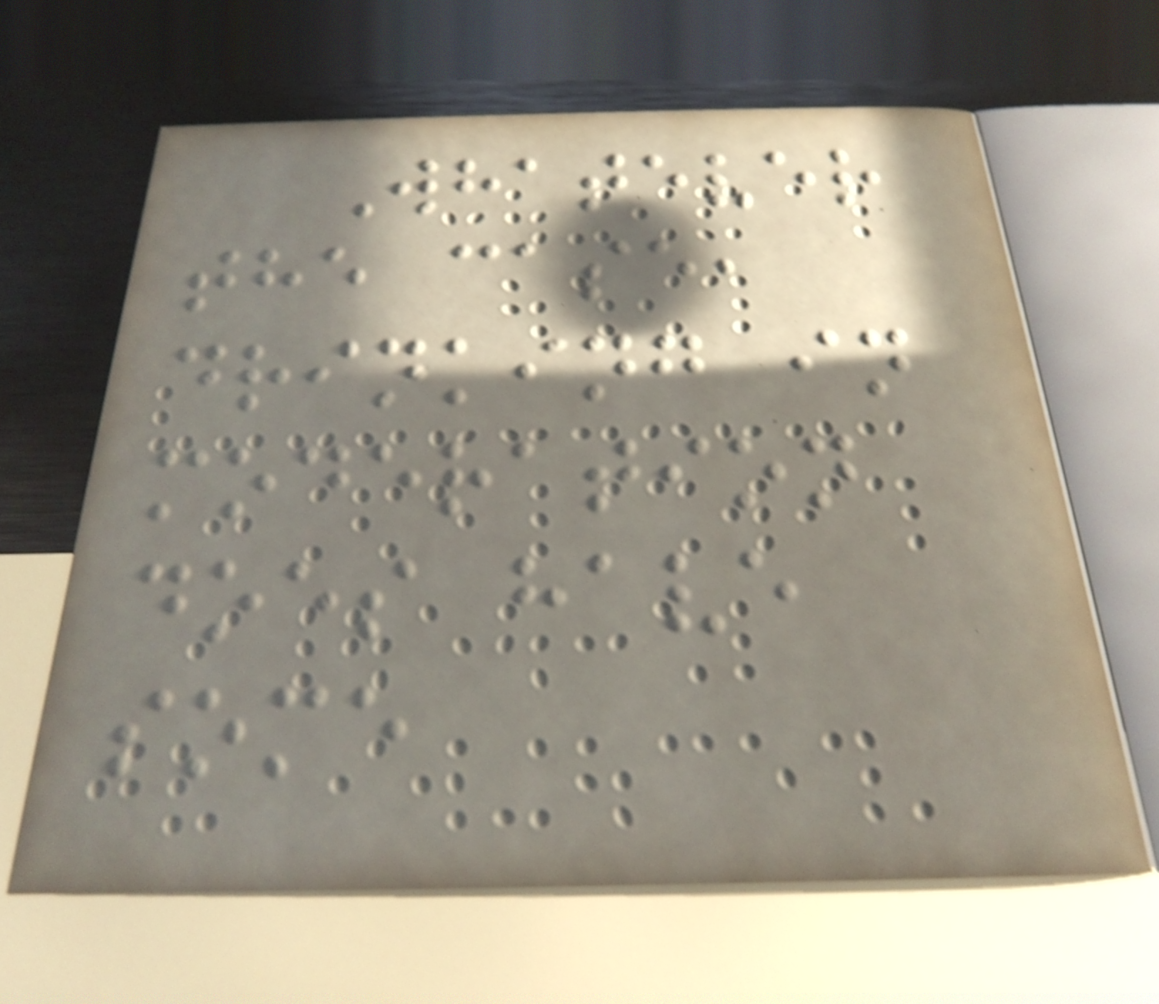Whatever
the case,
drinking in
moderation
does have
some
